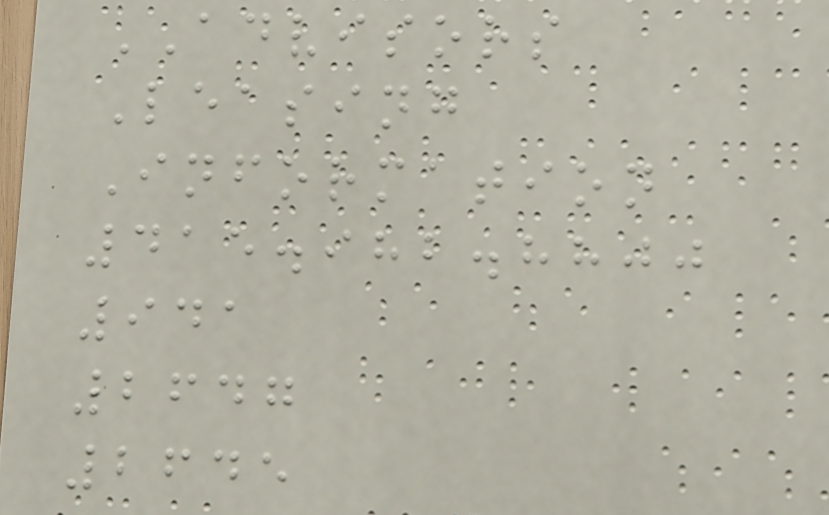ADVISORS
Leasing
Information
415.982.8800
941
2647
2645
